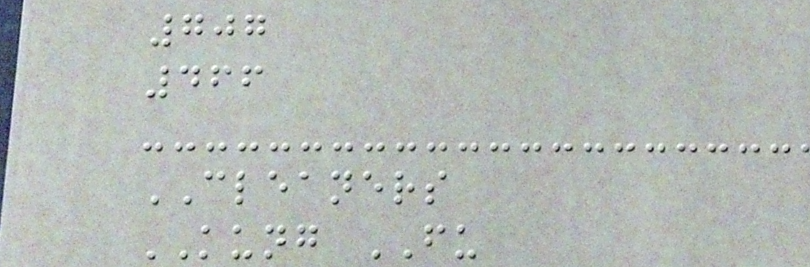707
466
CLEANERS
KUNG FU
